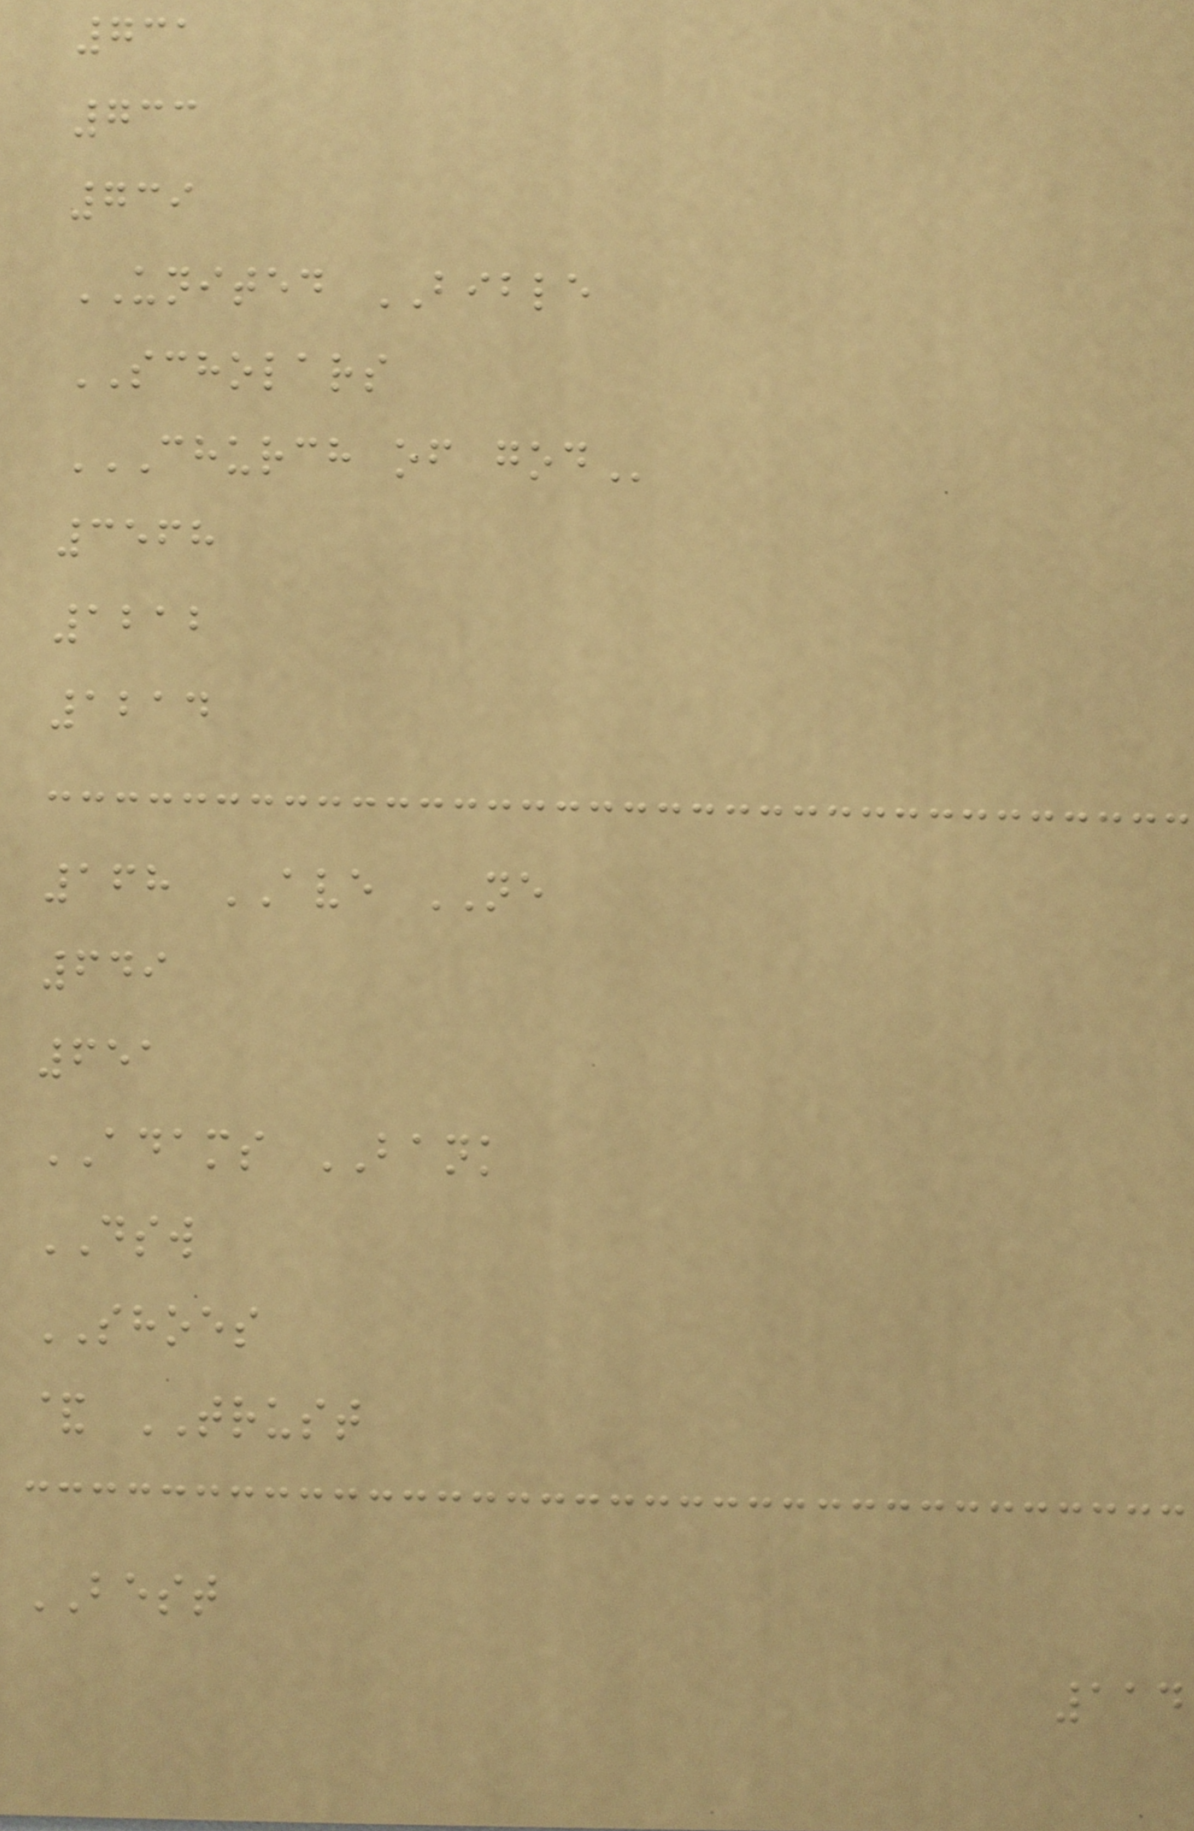731
733
739
UNITED BIBLE
SCHOLARS
CHURCH OF GOD
3568
1212
1214
168 AVE NE
649
651
ADAMS BANK
DSW
SHOES
& TRUST
BEST
114
